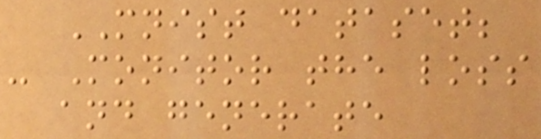MNIST dataset;
- Monitor the loss
and generate
